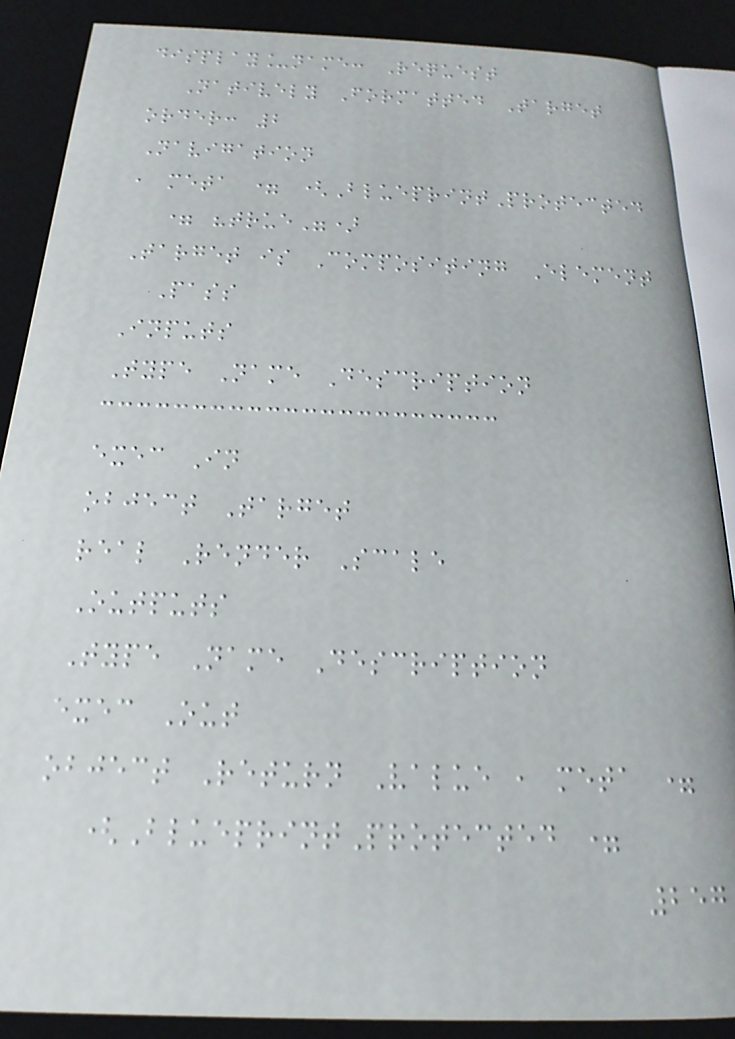display_name: Request
Natively Formatted Target
order: 2
Navigation
, meta = (BlueprintProtected
= "true")
Target is Compositing Element
Pass
Inputs
Type Name Description
exec In
object Target
real Render Scale
Outputs
Type Name Description
exec Out
object Return Value , meta =
(BlueprintProtected =
257
